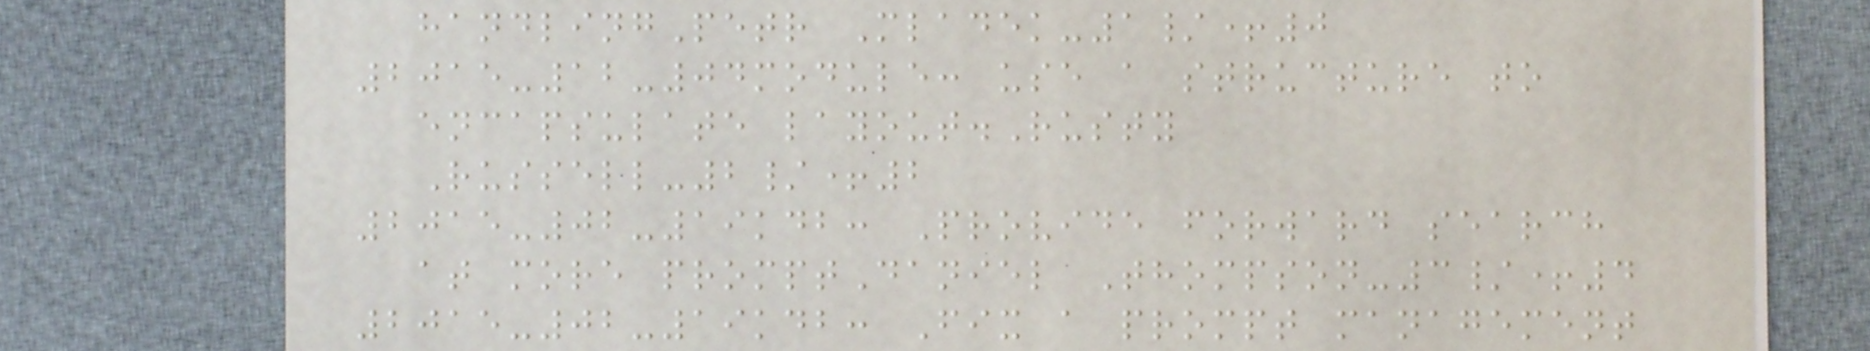handlingPetr Mladek-1/+0
2015-12-04module: use a structure to
encapsulate layout.Rusty
Russell-2/+2
2015-02-19kdb: Provide forward search
at more promptDaniel Thompson-3/+4
2015-02-19kdb: Fix a prompt management
